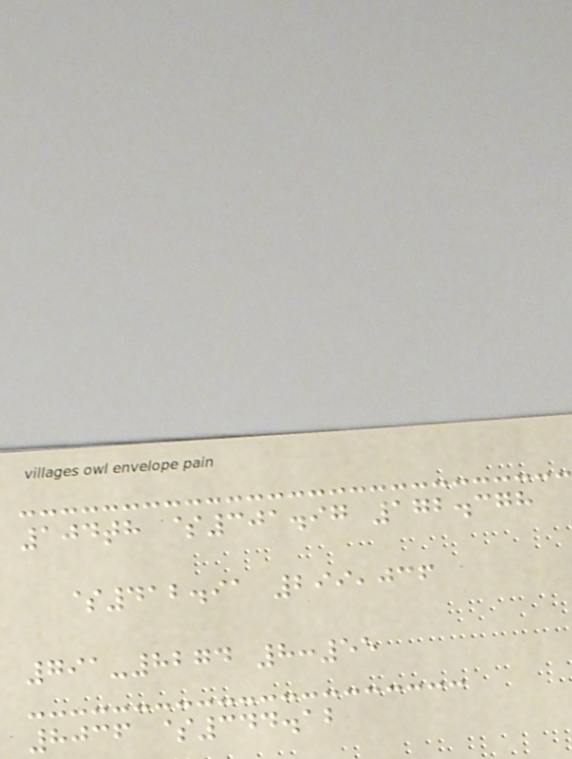104th $301.97 172.378
$412.91 299,036
791-8274 8:55
8036 $344.12
